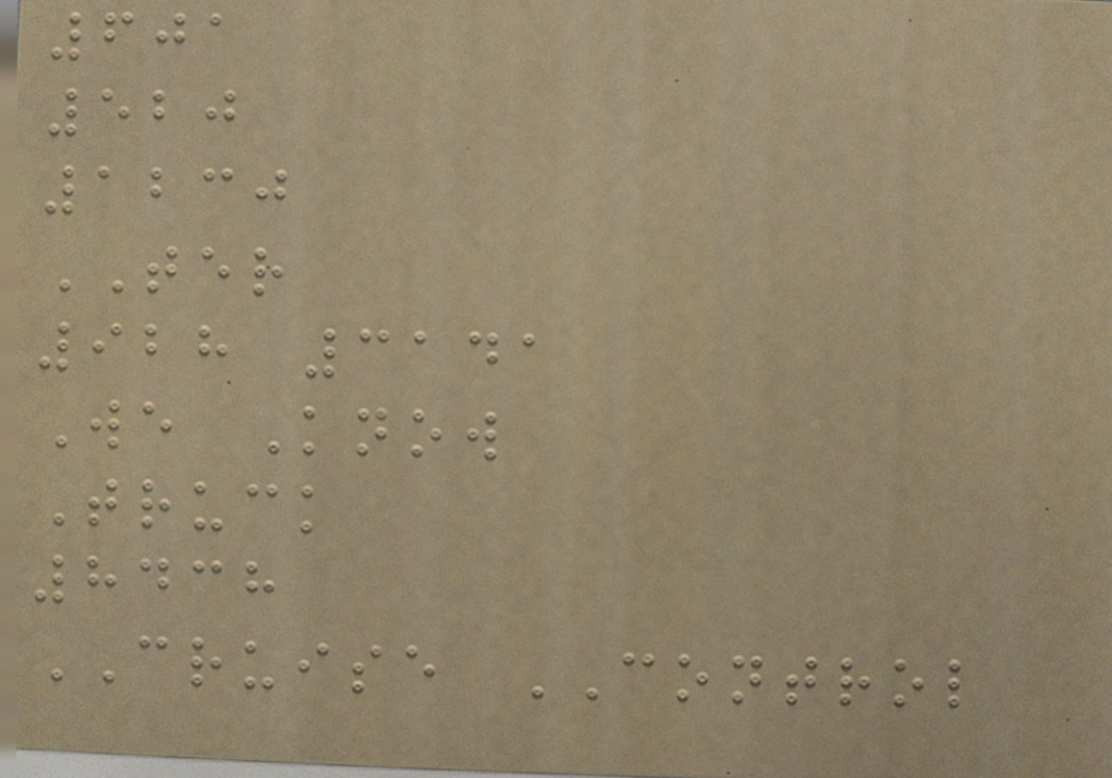601
520
1230
TER
928 3141
We Know
Truck
8438
CRUISE CONTROL
